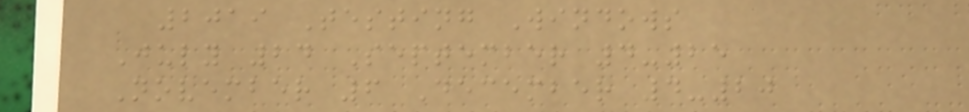2019 Testing Windows
July 24 September 4-25
November 6 December 4-20
